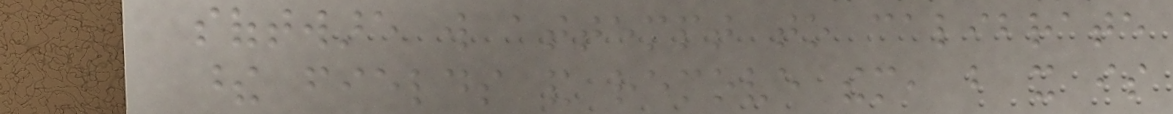software will attempt to calibrate
these fields and remove them, but it is
